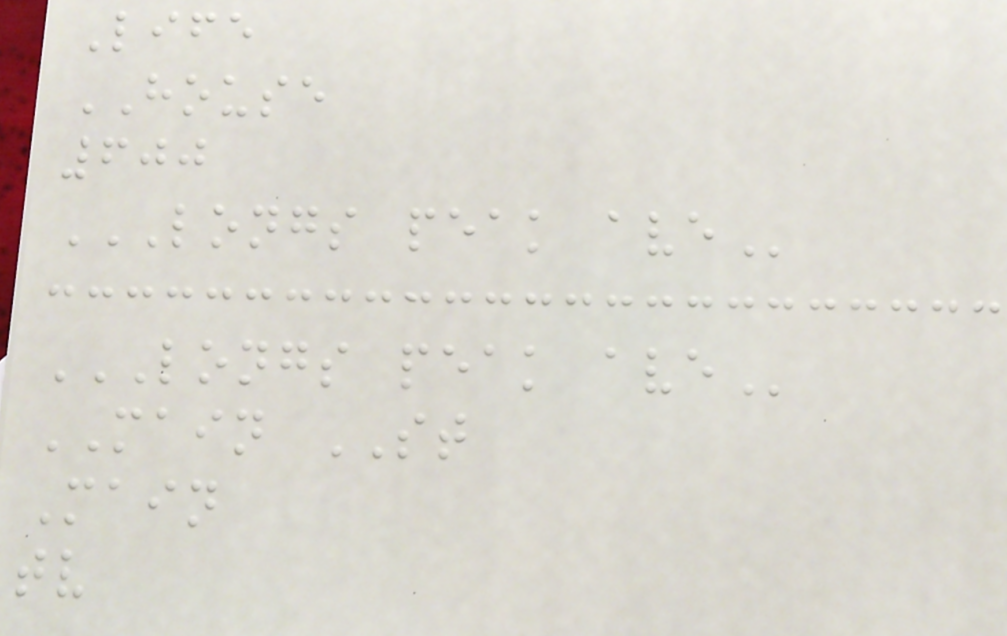Life
HOUSE
600
LONGS PEAK AVE
LONGS PEAK AVE
MAIN ST
Main
tv
